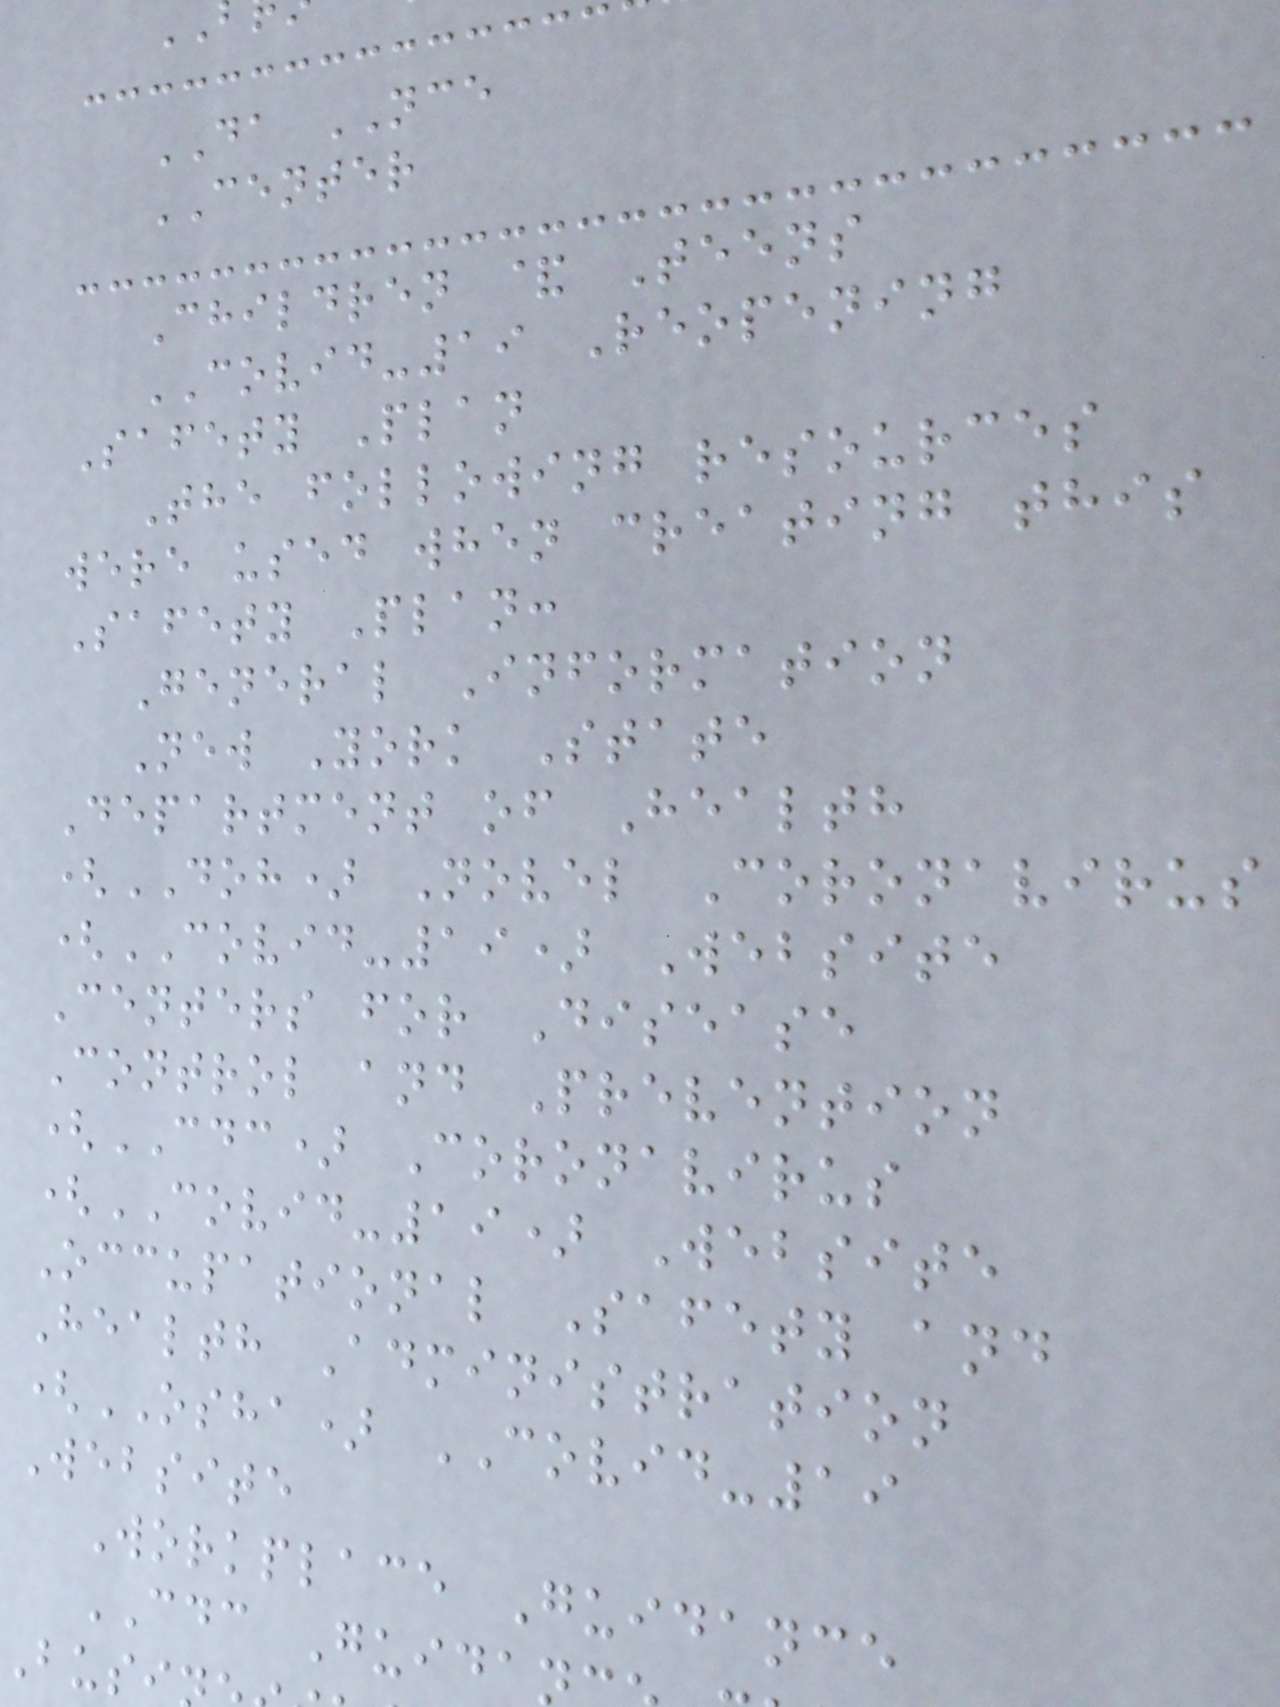DA NCE
CENTER
Children & Teens
COVID-19 Reopening
Safety Plan
The following resources
were used when creating this
Safety Plan:
General Information
New York State
Department of Health
(DOH) Novel Coronavirus
(COVID-19) Website
Centers for Disease
Control and Prevention
(CDC) Coronavirus
(COVID-19) Website
Occupational Safety and
Health Administration
(OSHA) COVID-19
Website
Workplace Guidance
CDC Guida
